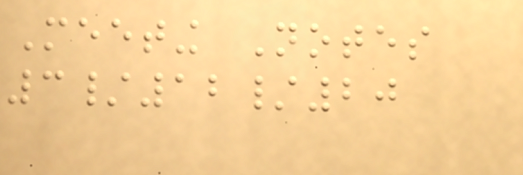Meeting Notes
3/12/20
